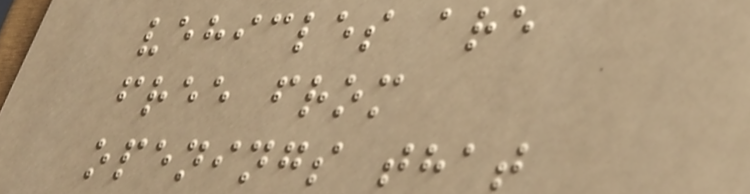vehicles are
free from
openings that
